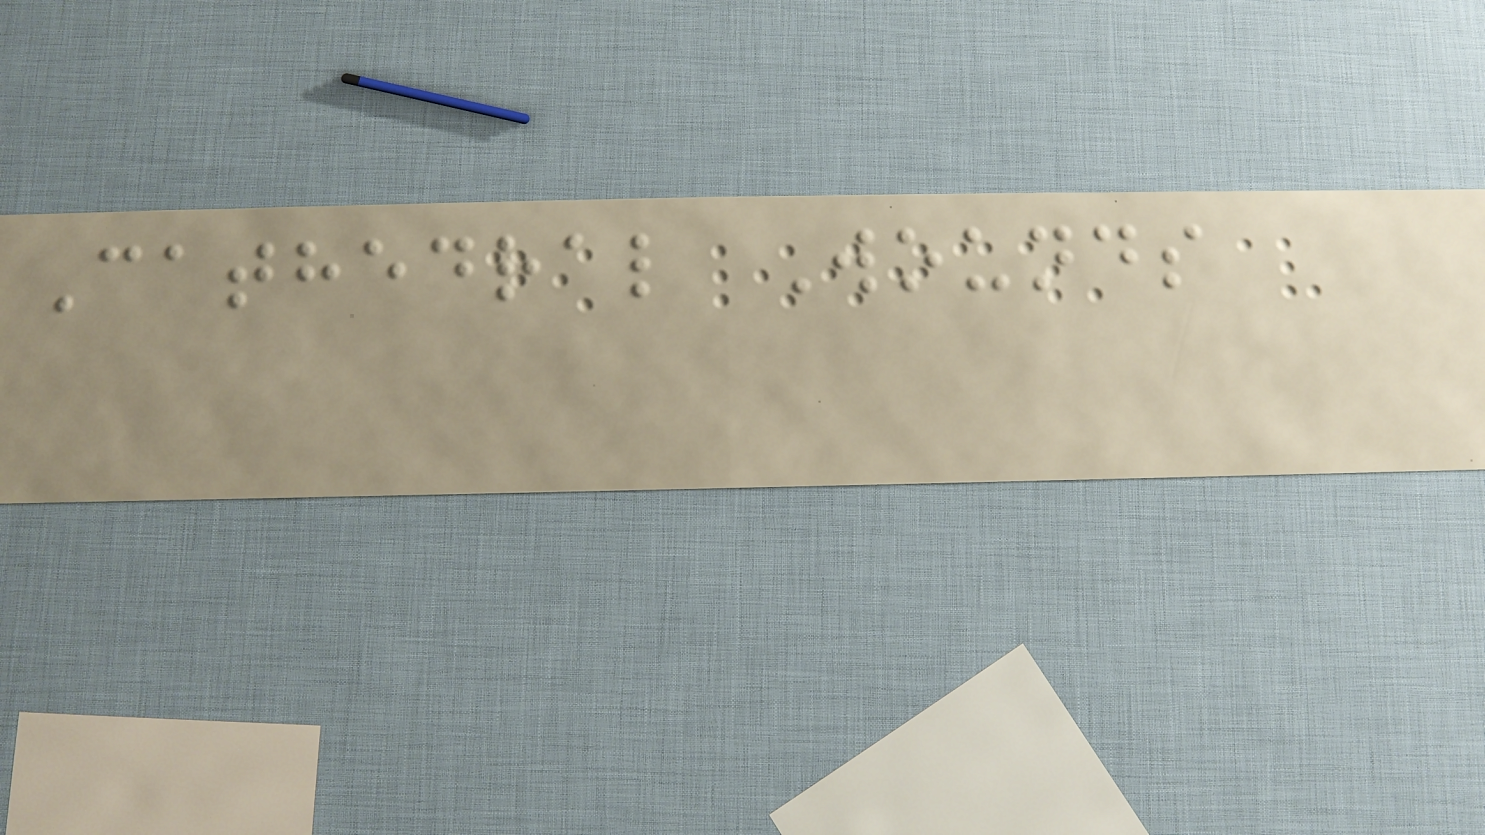Cathedral Wounds
